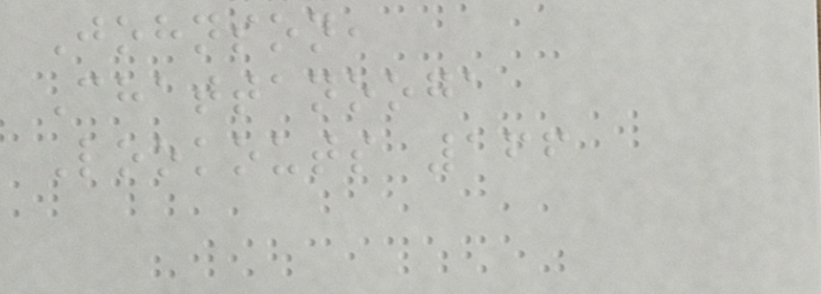Johnson,
Chattanooga
Lookouts 166
